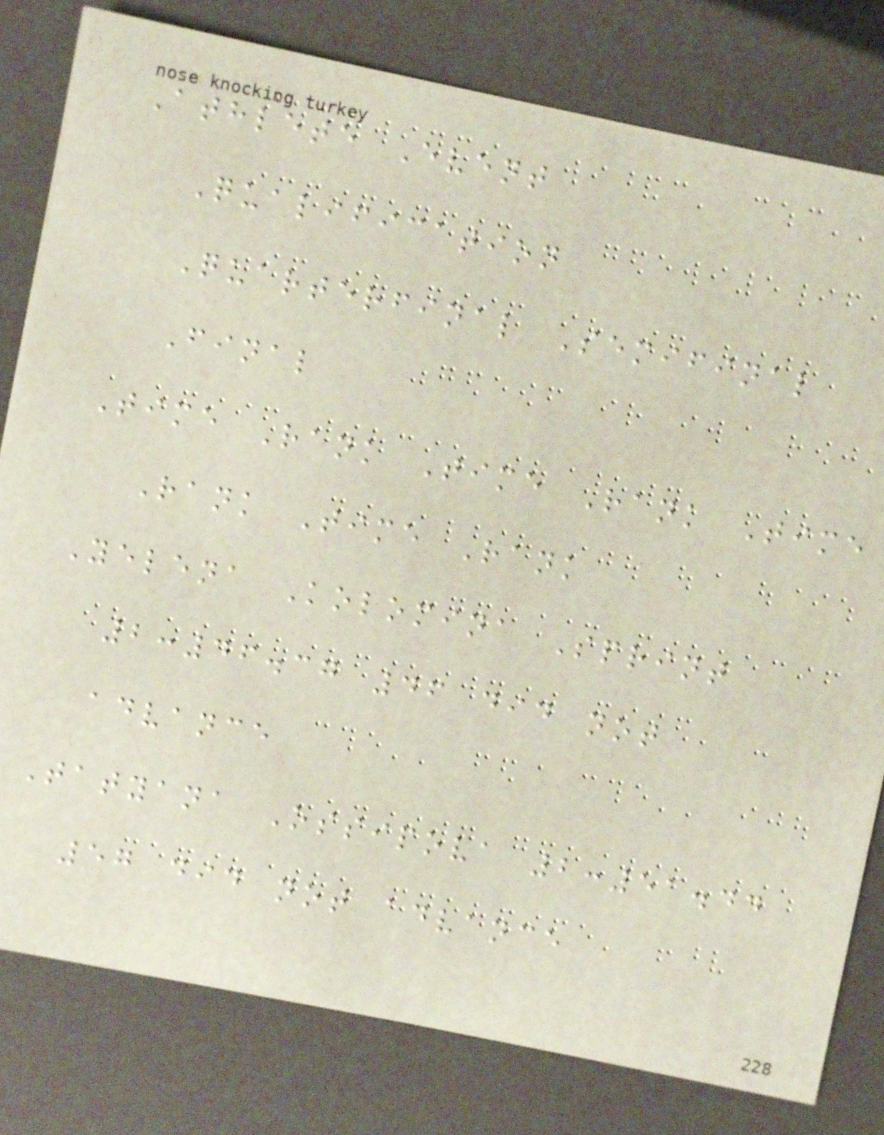Athlete Event
Qualification
Quarterfinal Semifinal
Final
Time Rank Time Rank Time
Rank Time Rank
Yelena Kolomina Sprint
2:46.37 46 did not
advance
Tatyana Ossipova 2:51.44
57 did not advance
